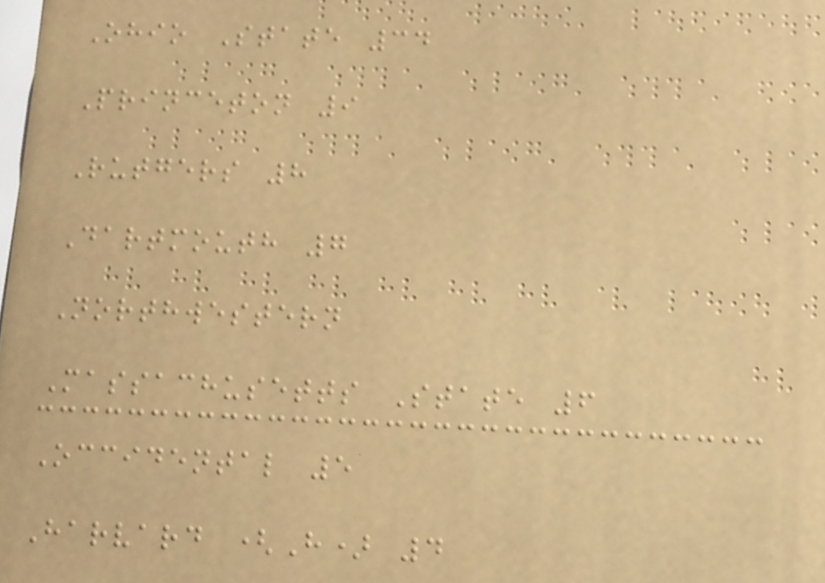Ohio State 34
Princeton 9
Rutgers 8
Dartmouth 7
Northwestern
Massachusetts State 6
Occidental 5
Harvard (H) 4
